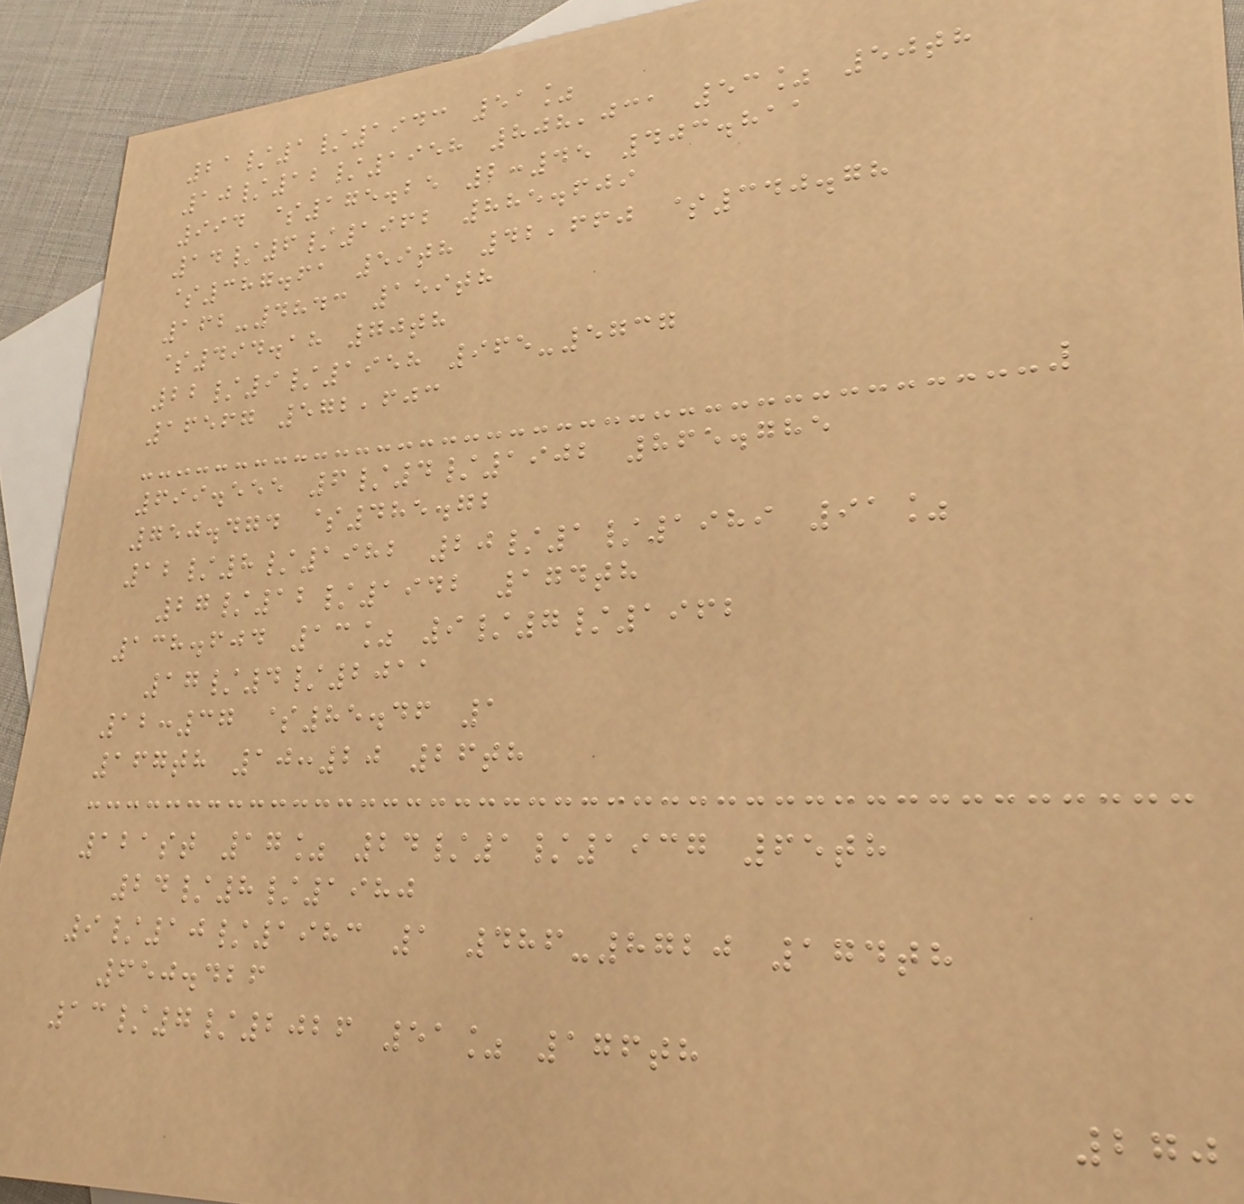21/1/1943 51%
10/12/1958 808,031 53% 50th
994 $175.25 2:45 403.811
14/6/1962 885.609
$387.61 59th 42,660 $340.78
162-4843 159th
$494.18 70th
22/9/1958 965-5737
16567 572,603
699.555 6/4/1902 865.785
750.474 $485.72
12/8/1982 20/1/1989 91%
27/12/1942 174th
138.604 13% 9/7/1962
17/4/2011
12:37 $85.46 1
167th 10:20 26th
121st 17% 24/1/1937 65th
24/8/1980
9/10/1983 1 486-8720 174th
650.426
13/7/2026 51% 176th
270
